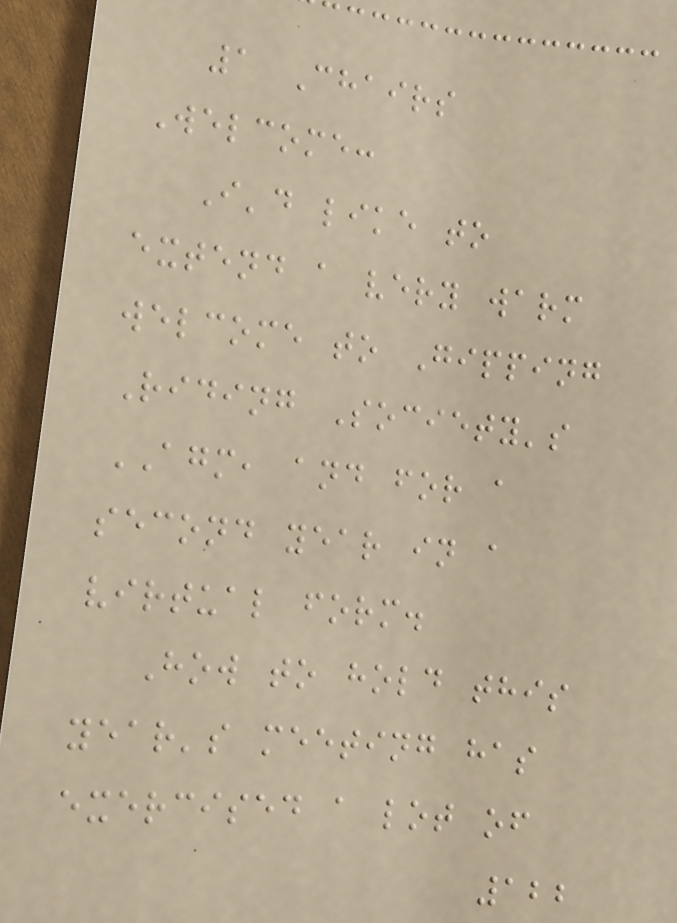1 Chairs
Welcome:
I'd like to
extend a very warm
welcome to Gipping
Riding Society's
AGM, and for a
second year in a
virtual form.
How to hold this
year's meeting has
exercised a lot of
122
